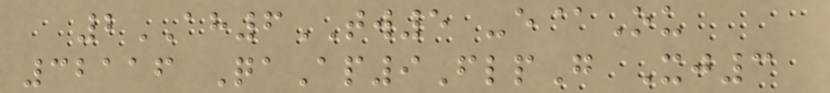2AH6TW5 -e@Ou
32116 QaAp9FlpG Xj3
